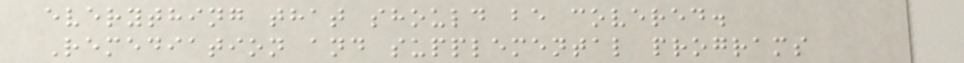everything that should be covered.
Remediation and supplemental programs
